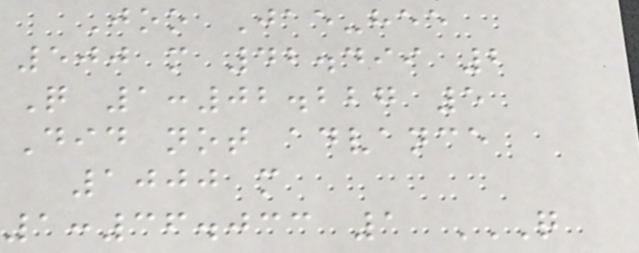Joo Jae-hee
500 m 42.499 2
Q 1:02.227 5
Did not advance
1000 m
1:36.033 1 Q
